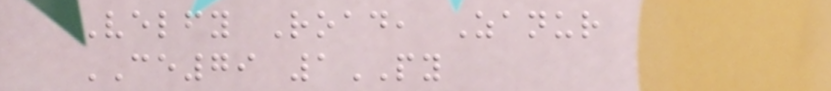Velfy Road, Zanur
CE79 1PY
